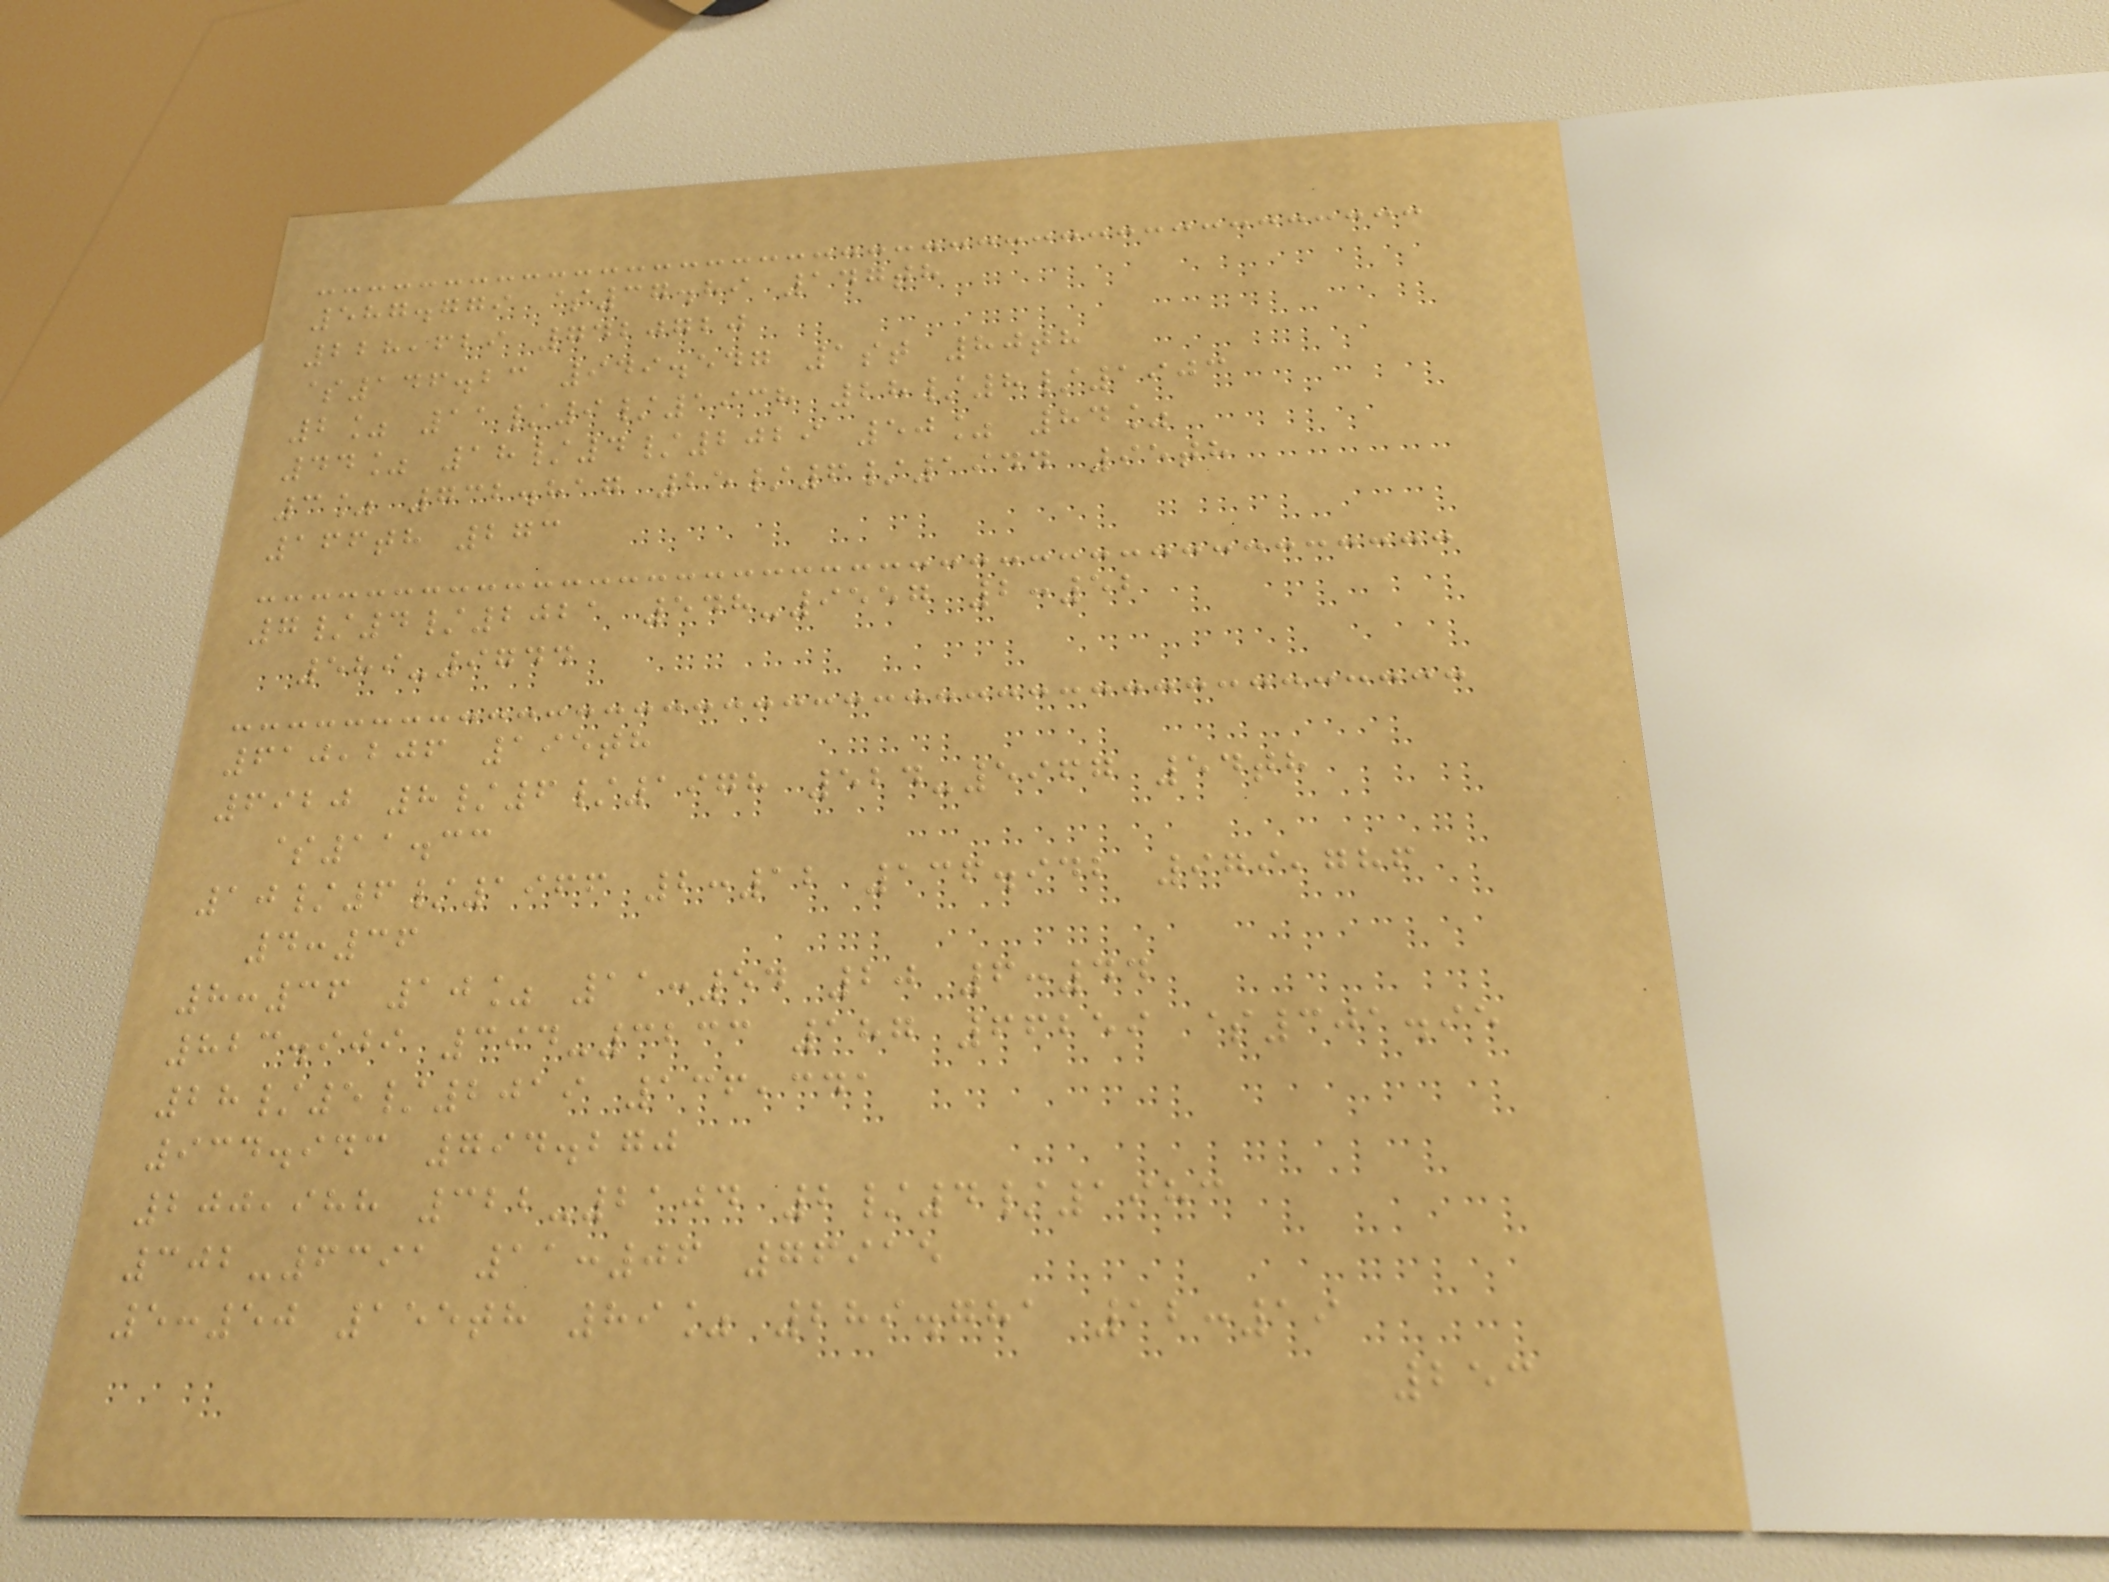587.779 $37.89 147th
228,629 7420720
$146.23 949.547 1st 80th
2% 11/9/1938 28/8/1903
44% 18/4/2029 50% 84%
3% 732.817 25/6/1944 95th
166th 273
7/4/2021 548-9557 2:52
589-9744
610,206 195th
6920 8/6/1978 524-5967 54th
$11.33
10/6/1966 2:12 136.942 979,786
4:36
8:36 10% 11:54 20 6:44
823.909 394-3233 187 66259 $301.95
28/5/2019 136,341
934.943 794.270
200,988 322-2104 2/4/1983
302-6391 11:06 76915
5:50 155th 89% 289.781 12:19
253
